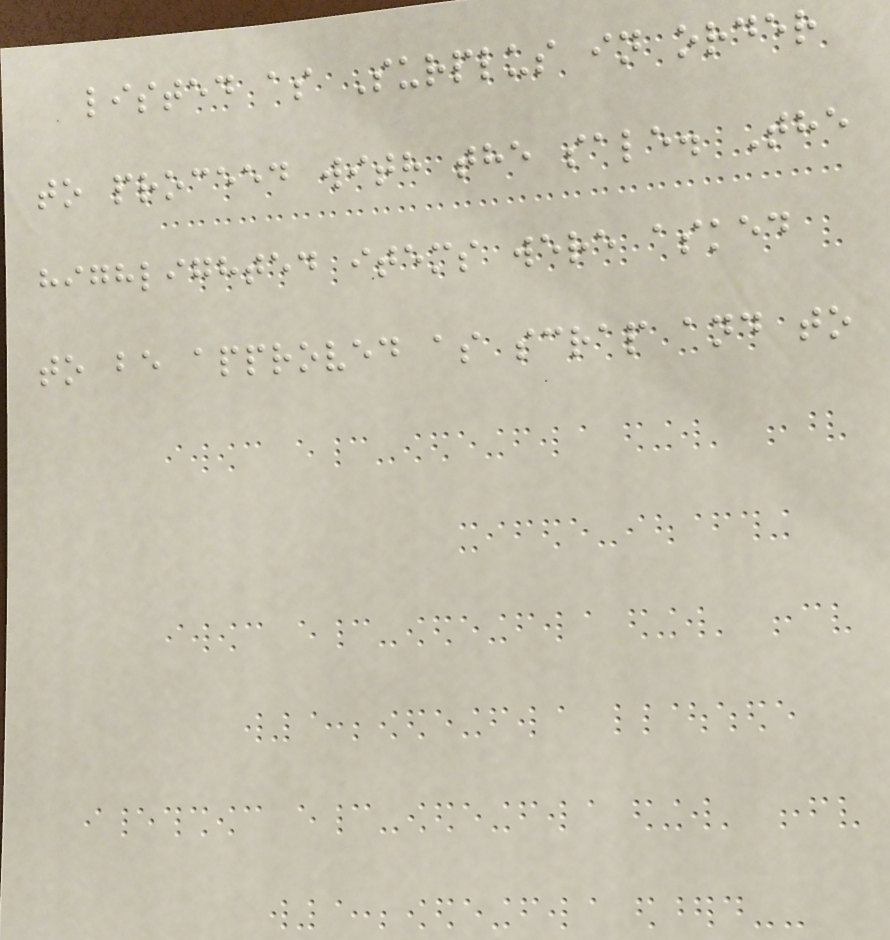listed as Surplus in order
to proceed with the sale. The
highlighted items were asked
to be approved as scrap and to
